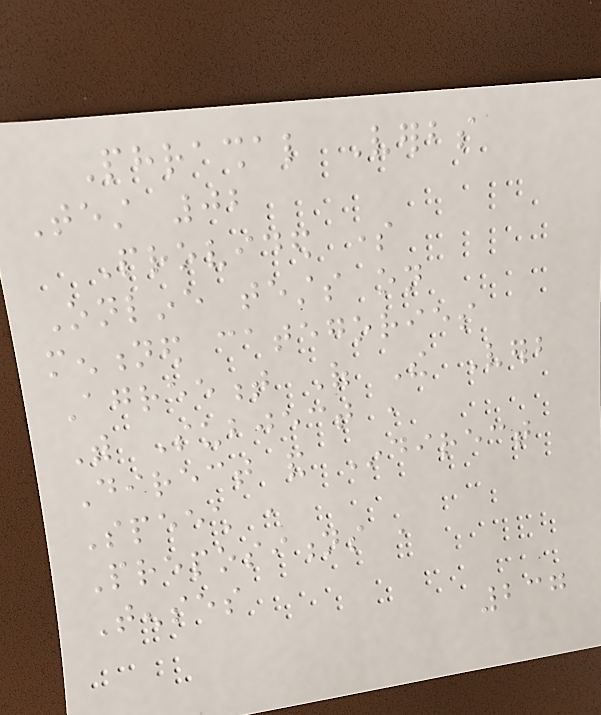Phrashal Verbs
Test 02
Provided some
Online tests on
mentioned categories
Agreement Of The Verb
With Subject ,
Direct and Indirect
Speech ,
Prepositions ,
Tenses
237
